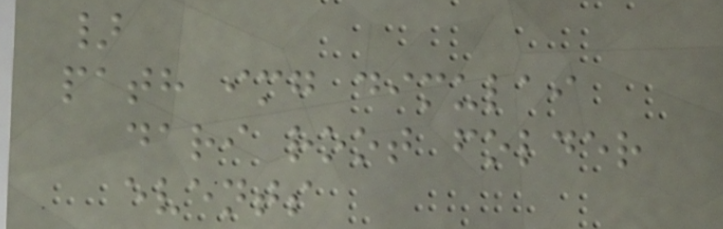}
path img dimulai
dari root folder
events
